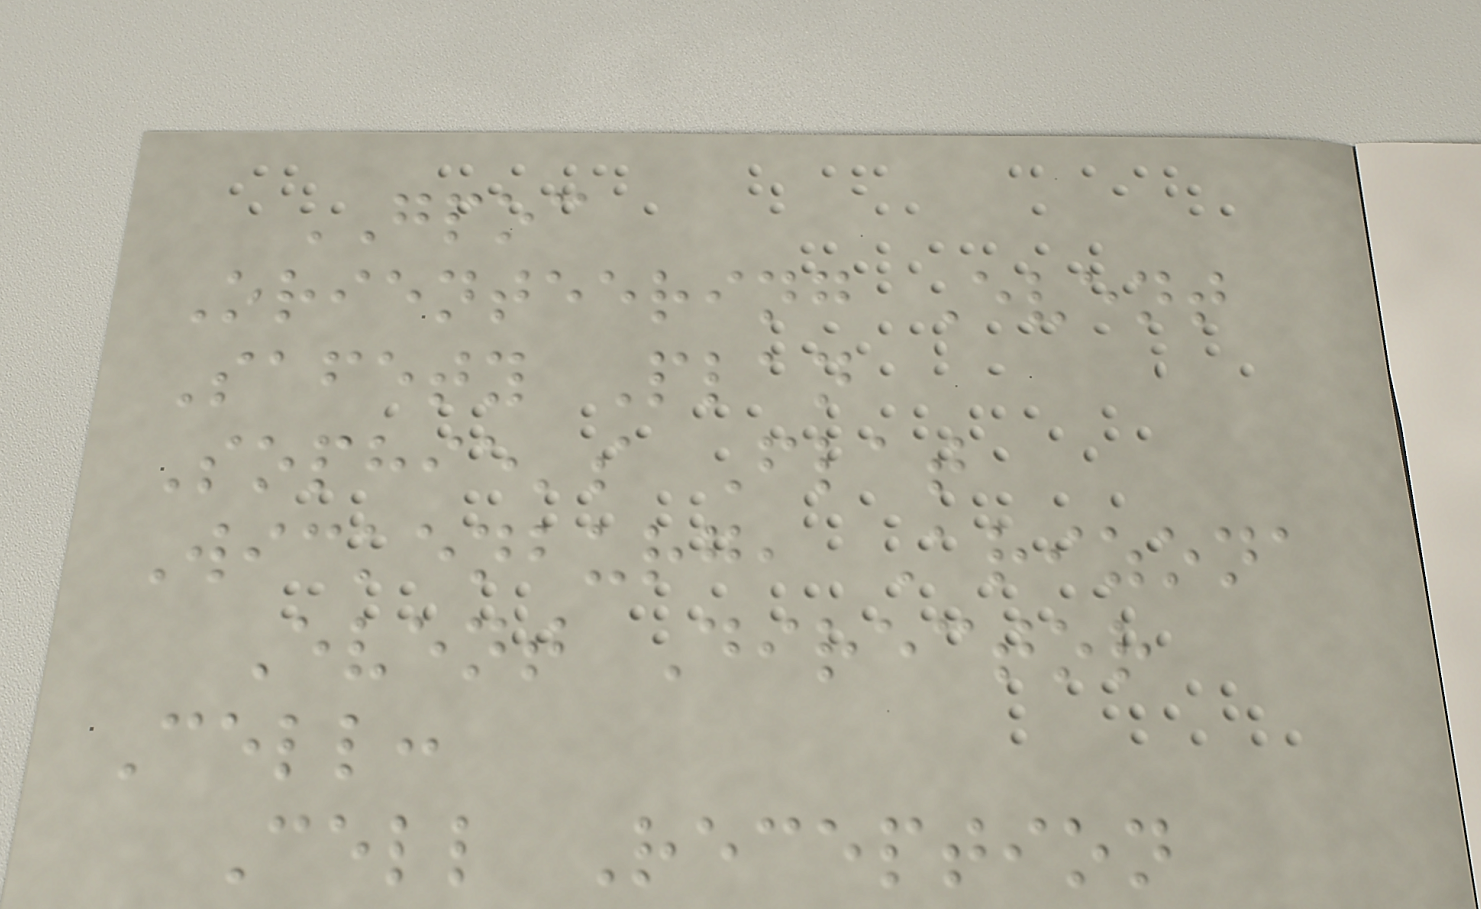GPOC
Orienteering Event
Safety Plan
Sophie's Flat
Wickenburg, Arizona
Event Director
Cell:
Cell Reception
